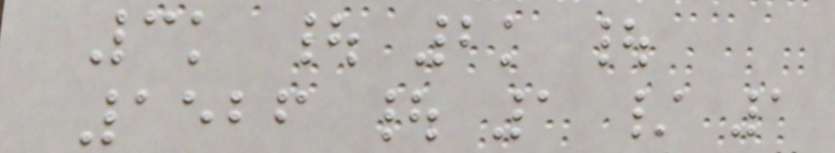3k | 2k |
1526 | 1 / 1
